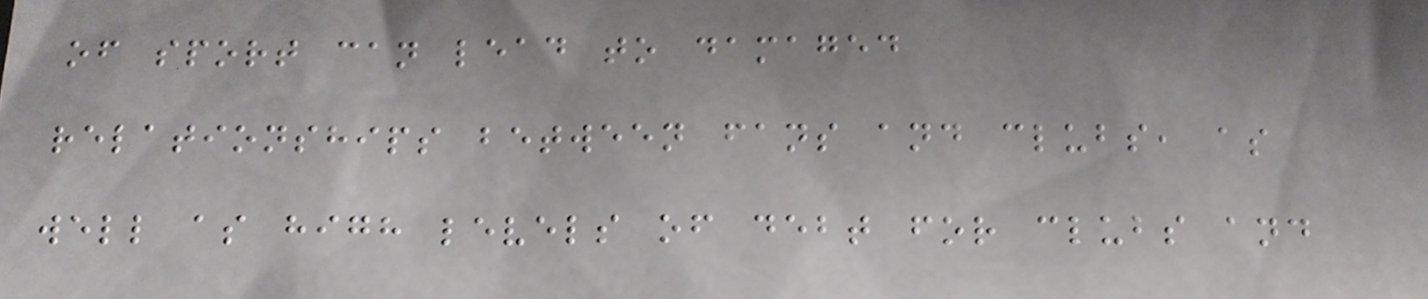of sport can lead to damaged
relationships between fans and clubs, as
well as high levels of debt for clubs and
